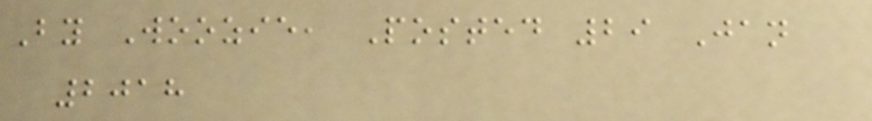By Woozie, Posted 29 Jan
2018
